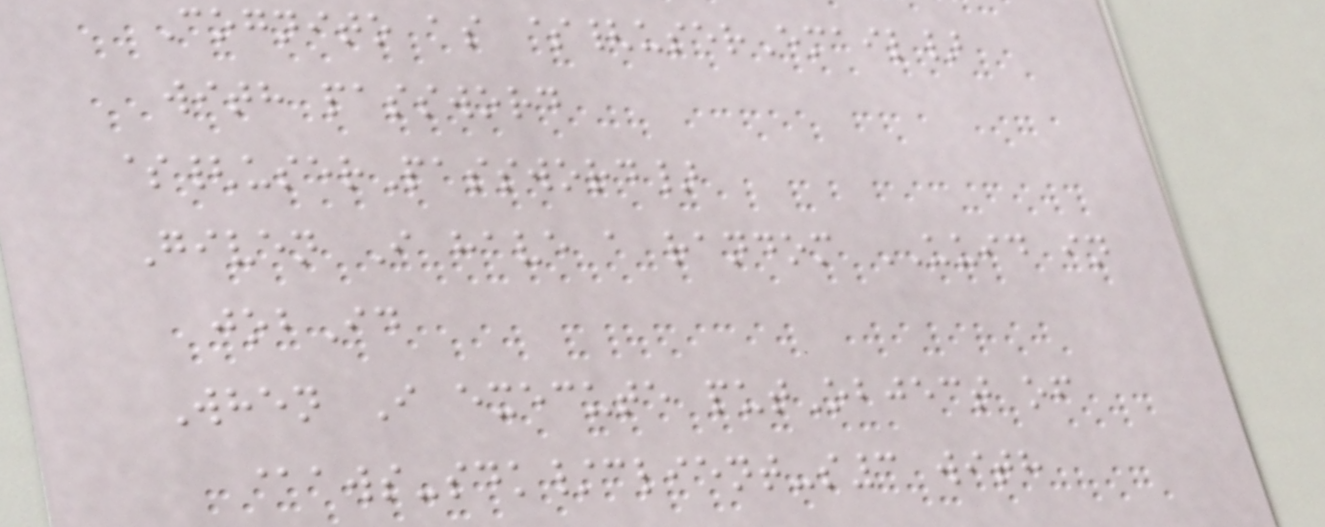Cognito as ${userEmail}
with password
${userPassword}
Given I have a random UUID in
jobId
When I execute putObject of
@aws-sdk/client-s3 with
